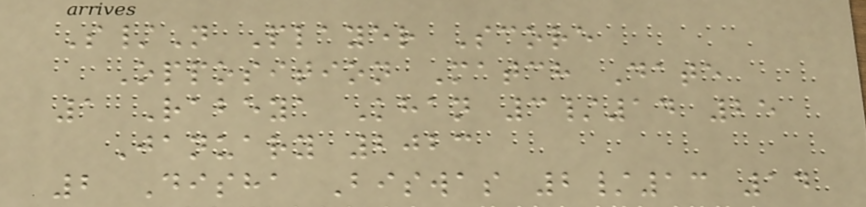S/N Player Score
Opposition Match Date
1 Rabeya Khan 3/14 25
January 2023
2 Disha Biswas 2/13 14
